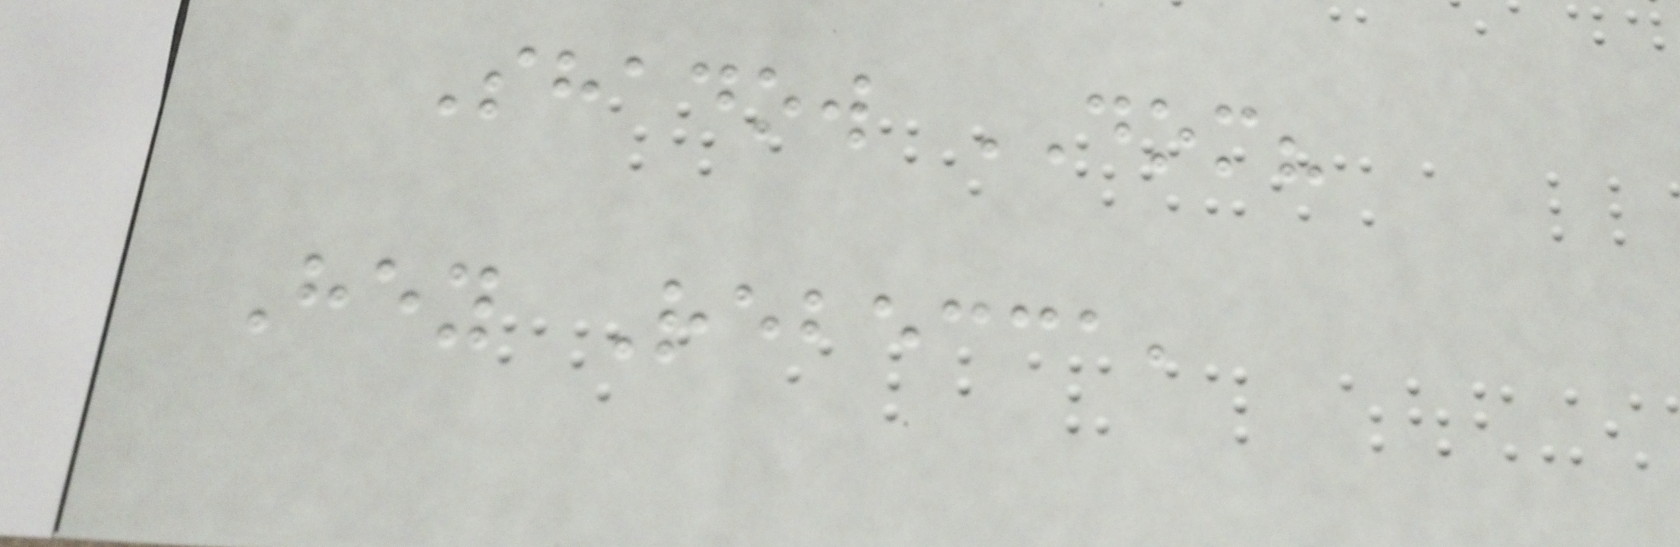Shadow DOM?
Hey Rebecca,
